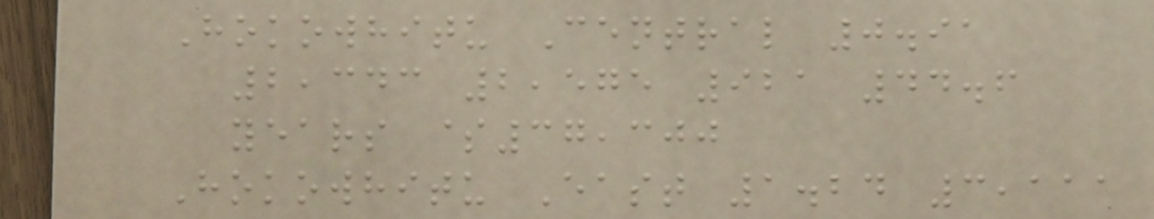Hokowhitu Central 0.91
2,343 2,575 921 44.6
years $37,300
Hokowhitu East 1.24 3,111
